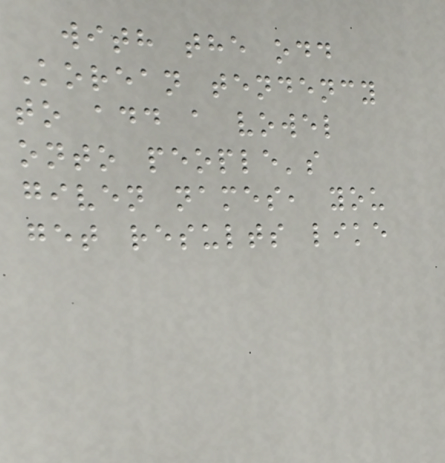with the odd
Korean tendency
to add a vowel
onto people's
given names, you
get results like
